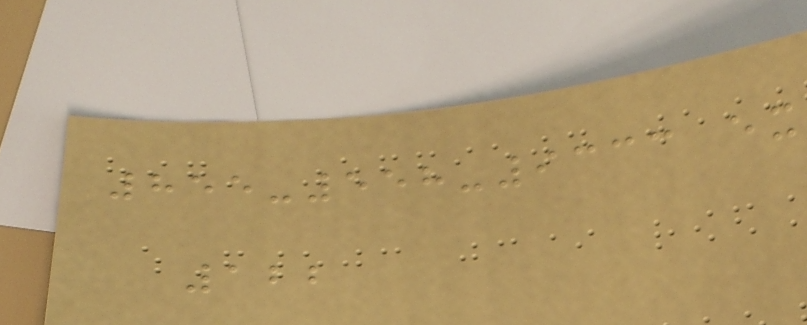855-558-9333 ex
122
